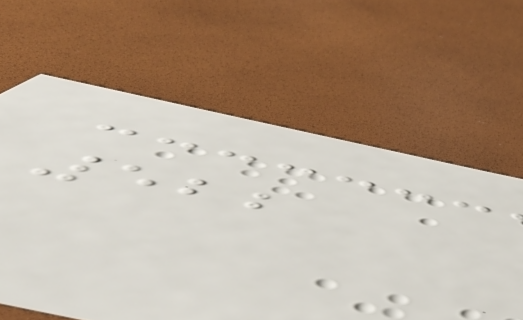522
